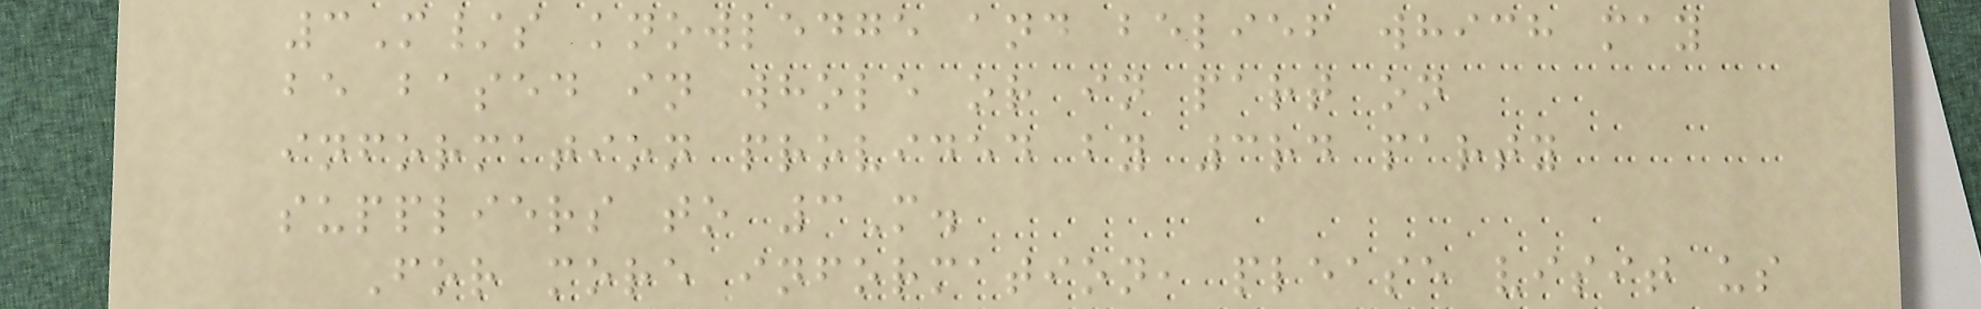3M/s knowledge and belief which may
be based in whole or in part on
information provided by 3rd party
suppliers to 3M.
For more information, please visit us
